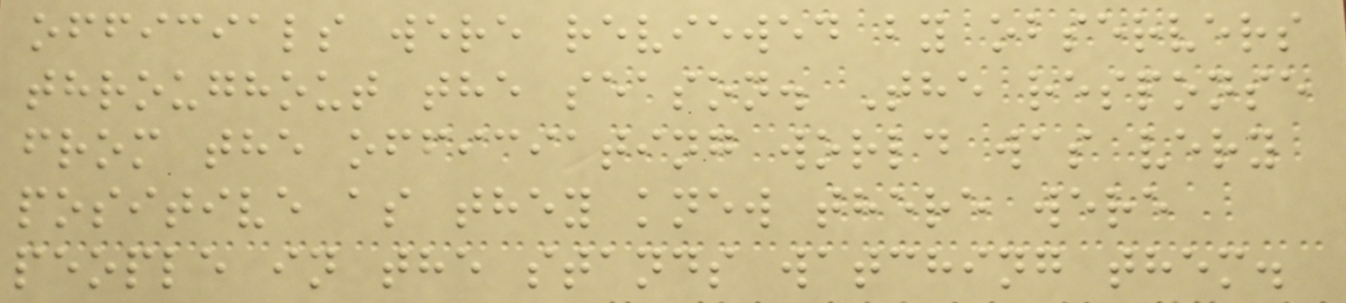officials were reviewed by observers
throughout the season. The response
from the officiating world was very
positive as they knew there were
people in the stands watching them.
